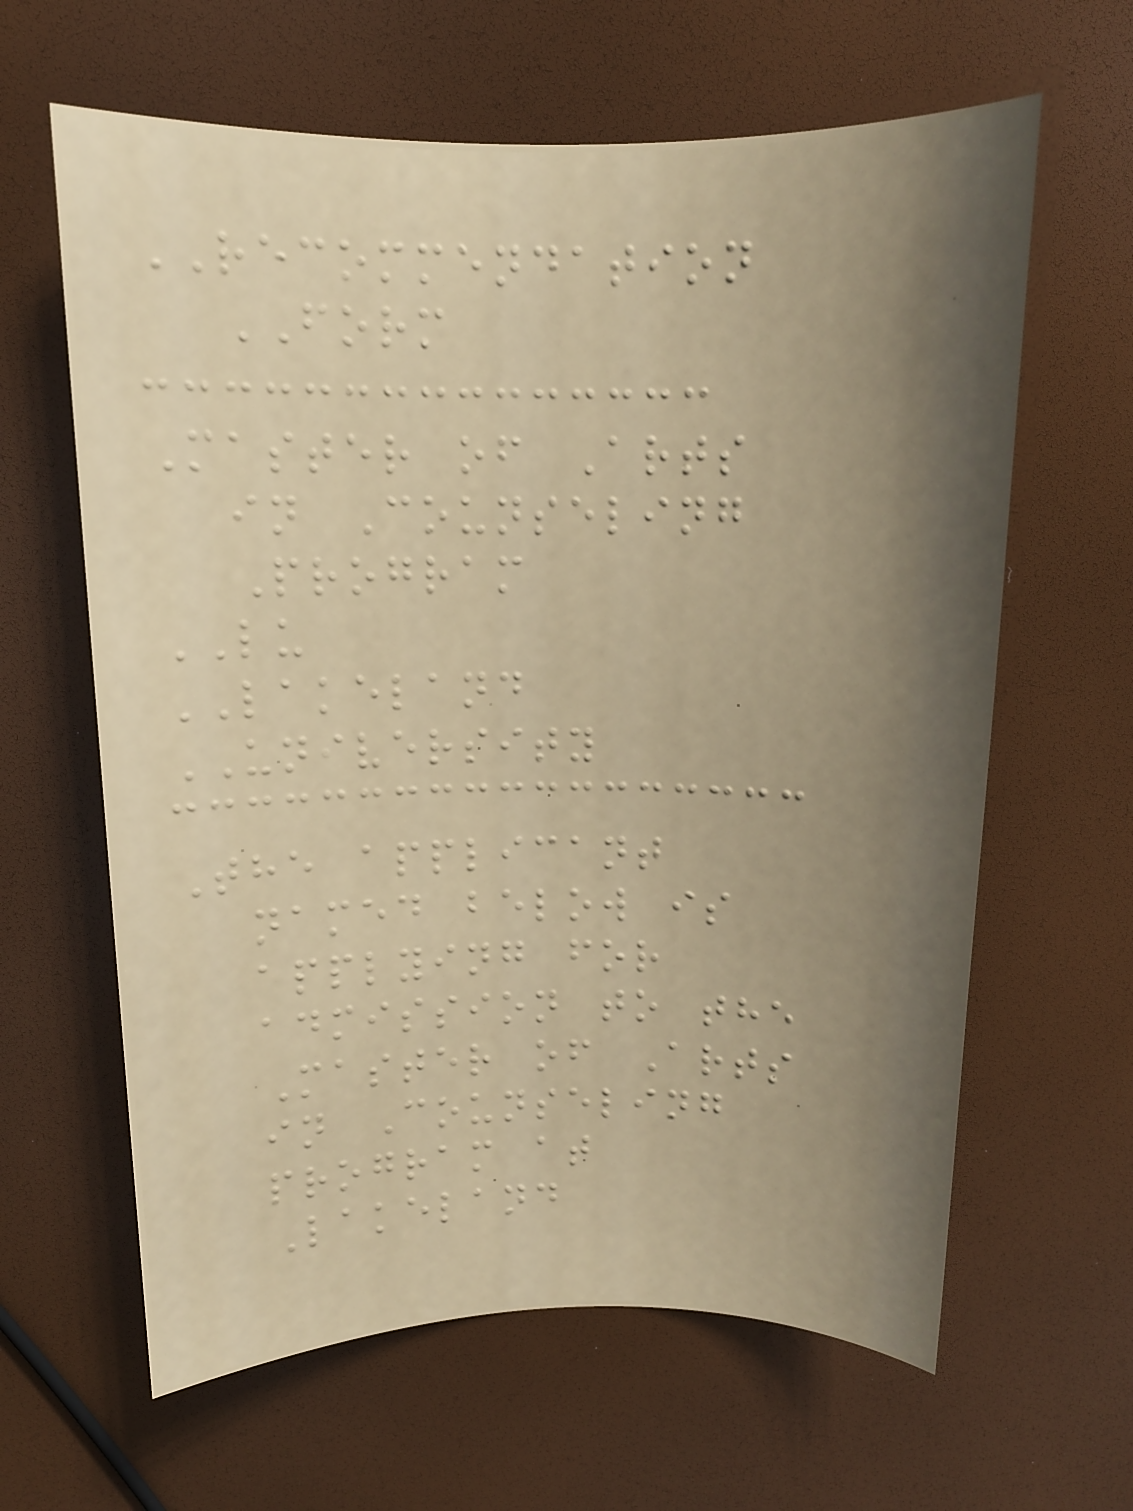RECOMMENDATION
FORM
Master of Arts
in Counseling
Program
LU
LAKELAND
UNIVERSITY
The applicant
named below is
applying for
admission to the
Master of Arts
in Counseling
program at
Lakeland
